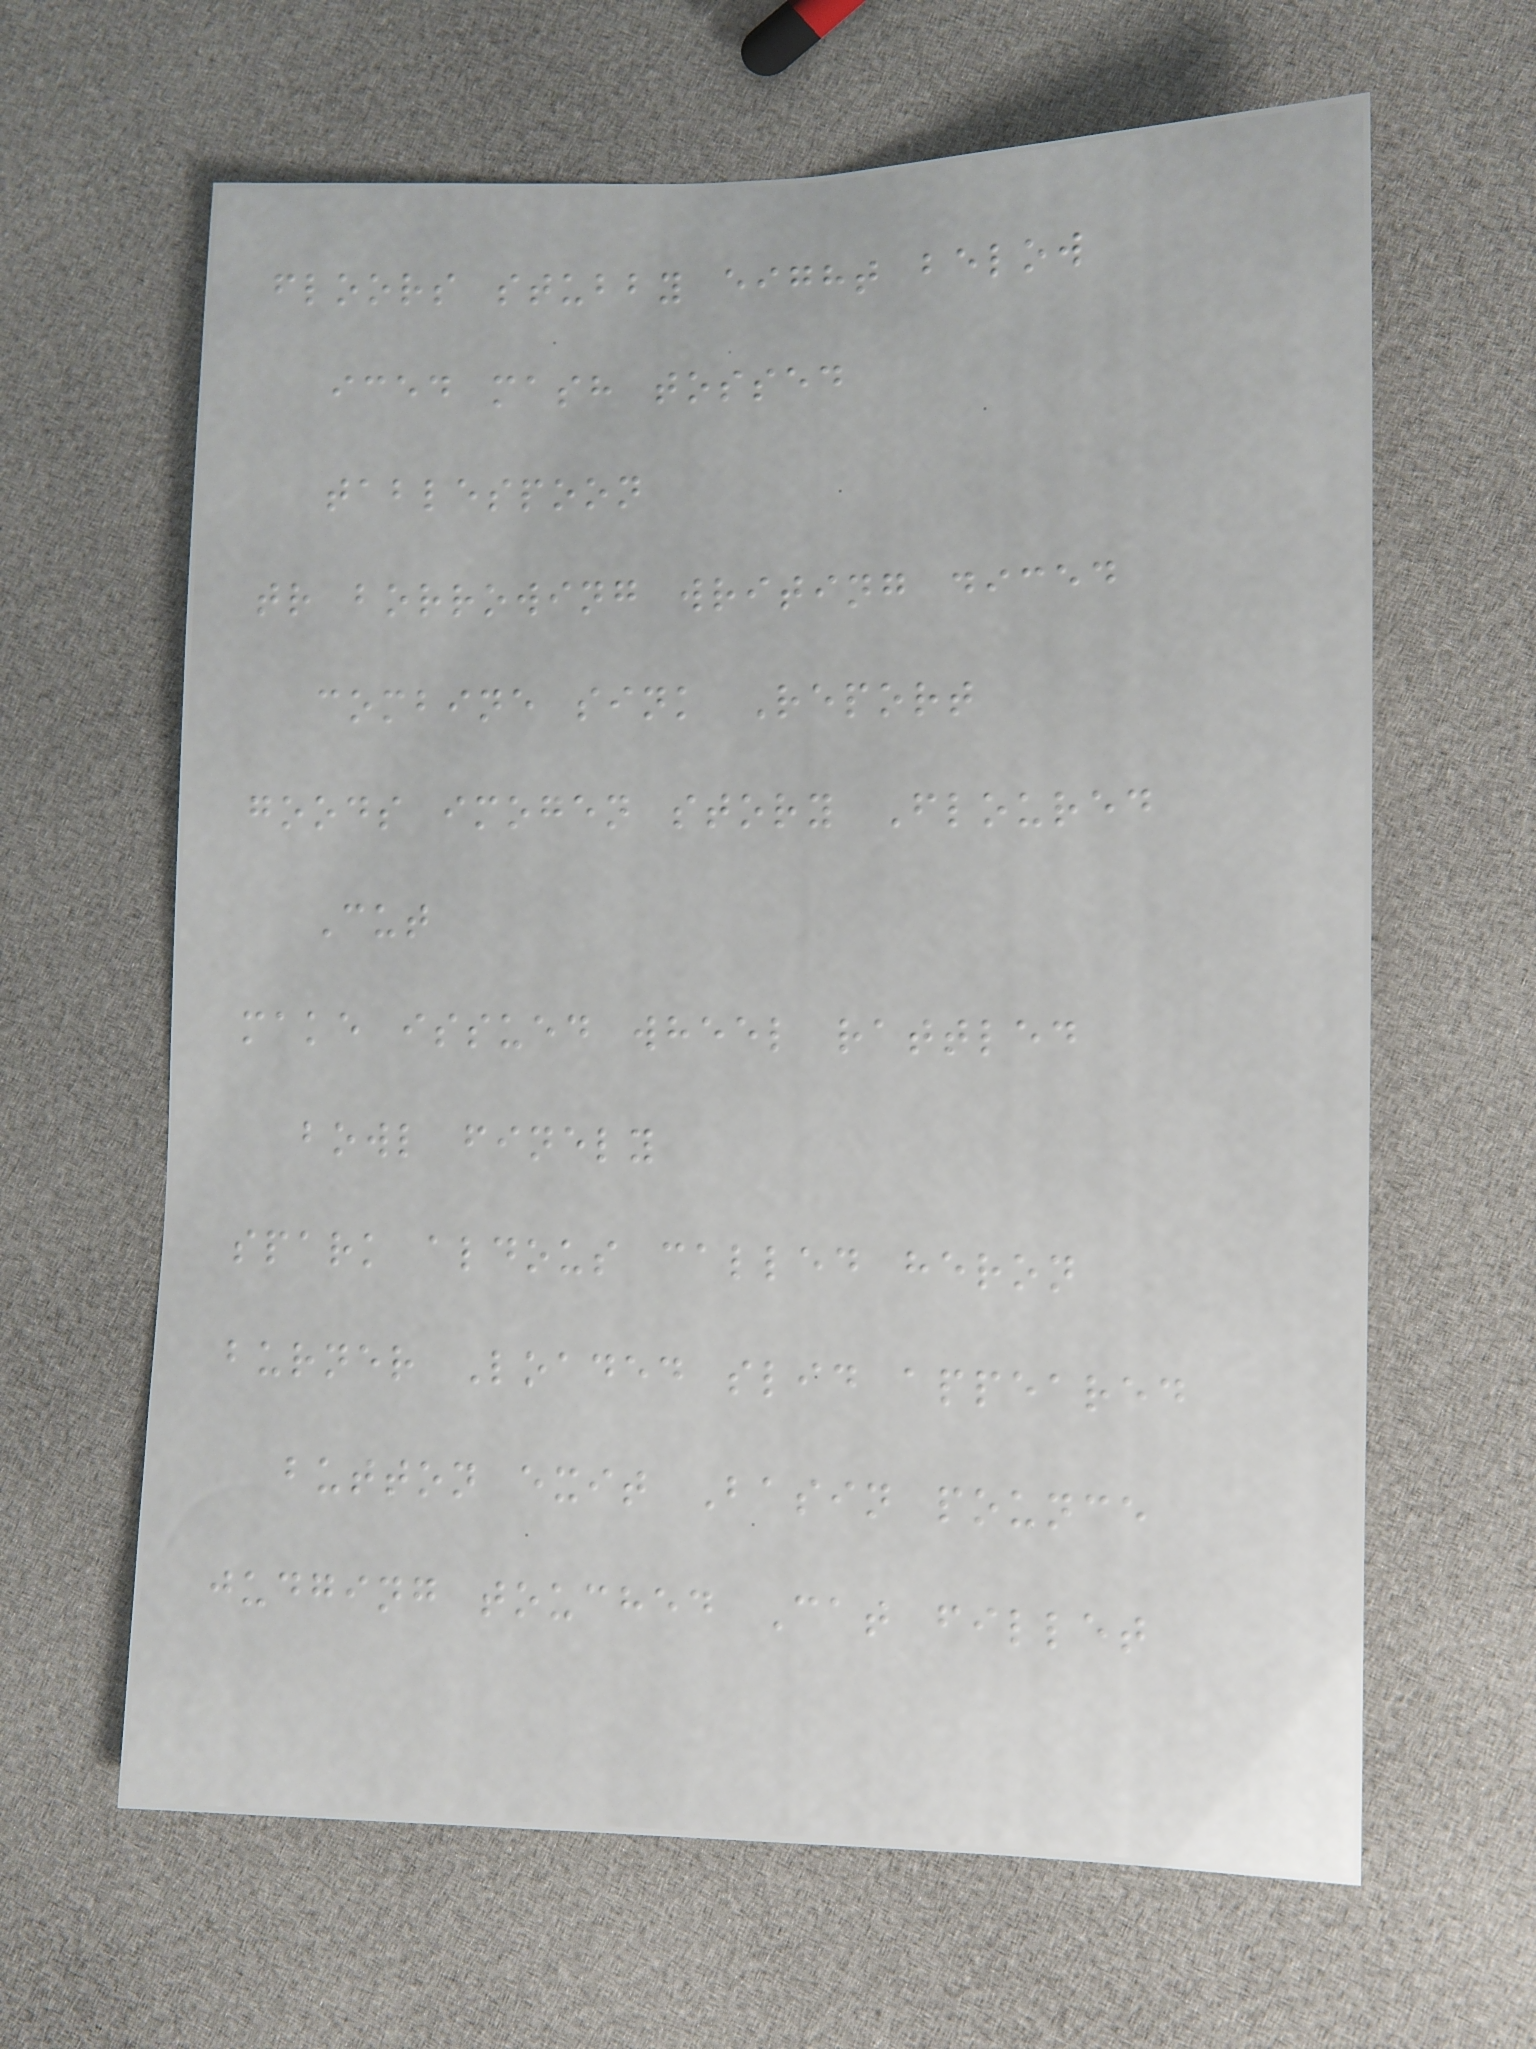floors stubby eight below
iced mash tossed
tablespoon
tr borrowing writing diced
combine sink Report
goods imogen story Floured
Cut
make issued wheel rattled
bowl finely
spark aldous called heron
burner Loaded slid appeared
button exit Basin pounce
judging touched Cat fillet
